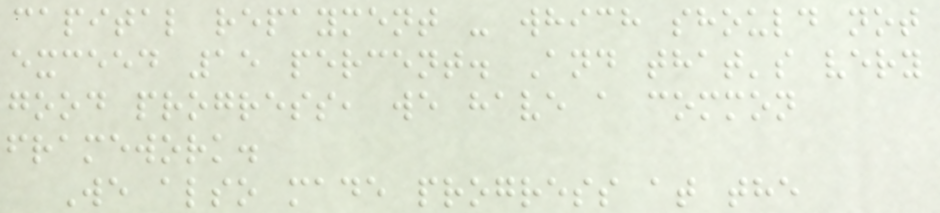capital repayment - which should not
exceed 15 percent. And that's very
good progress, we have a common
framework.
We also made progress at the
